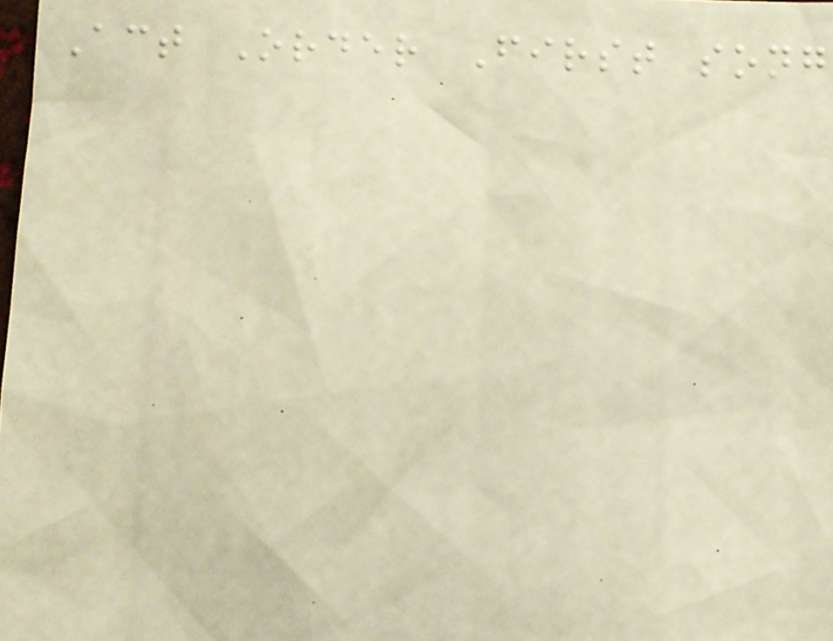Act Order First song
